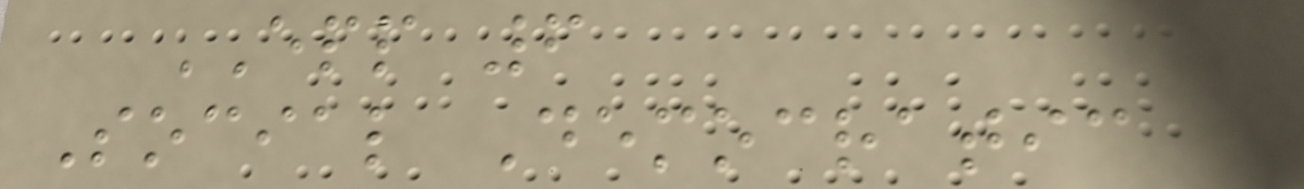EPP 6
Social Democratic
